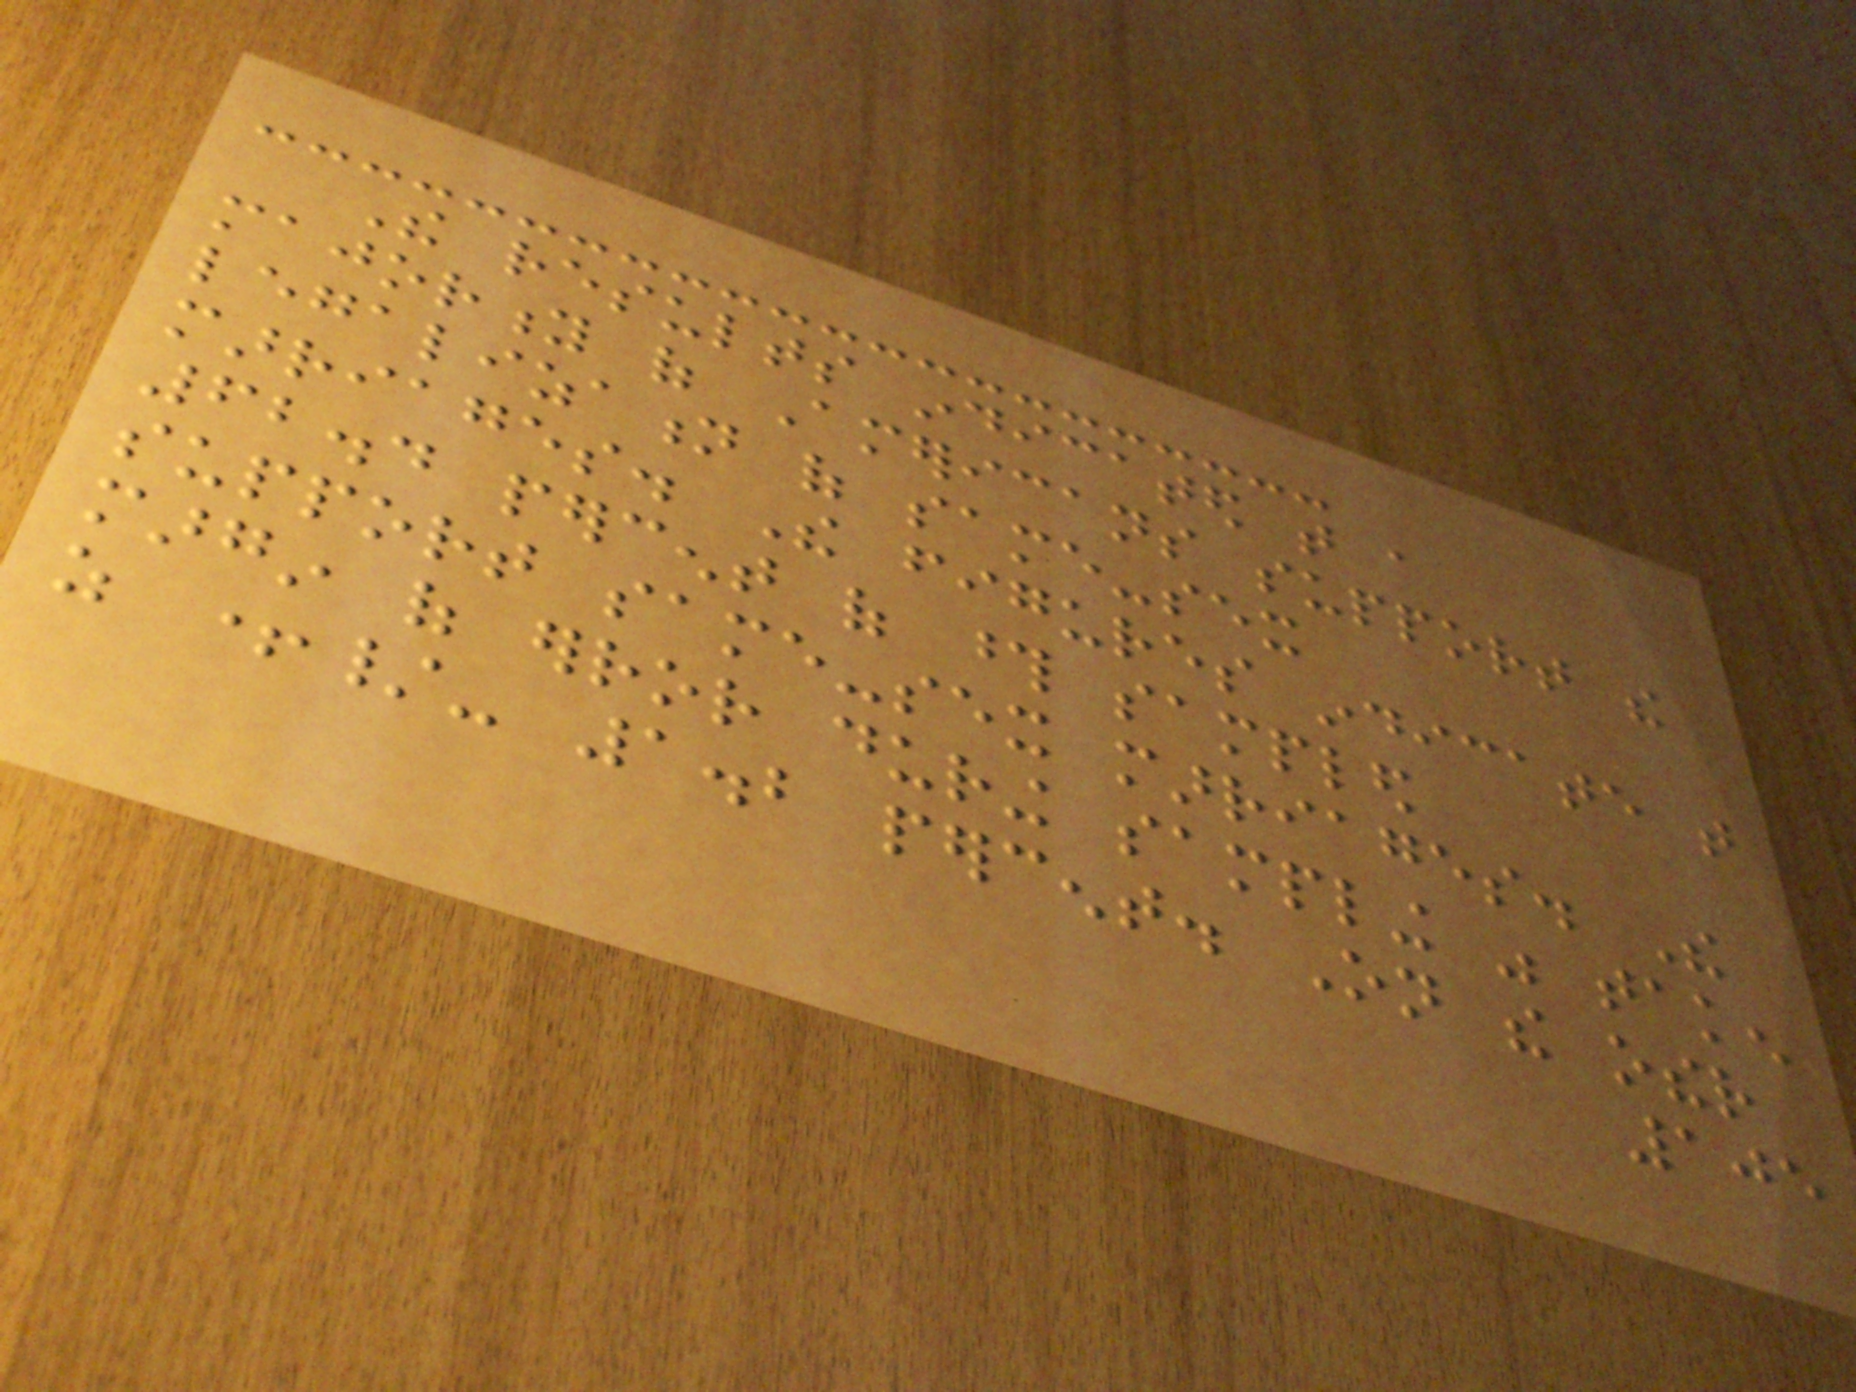The results indicated that a
majority of Americans support the
legalization of same-sex
marriages. The figures indicate that
62.4 percent of those sampled
support same-sex marriages. The
margin of error during sampling was taken
as +/- 1.2 percent. On the other
105
